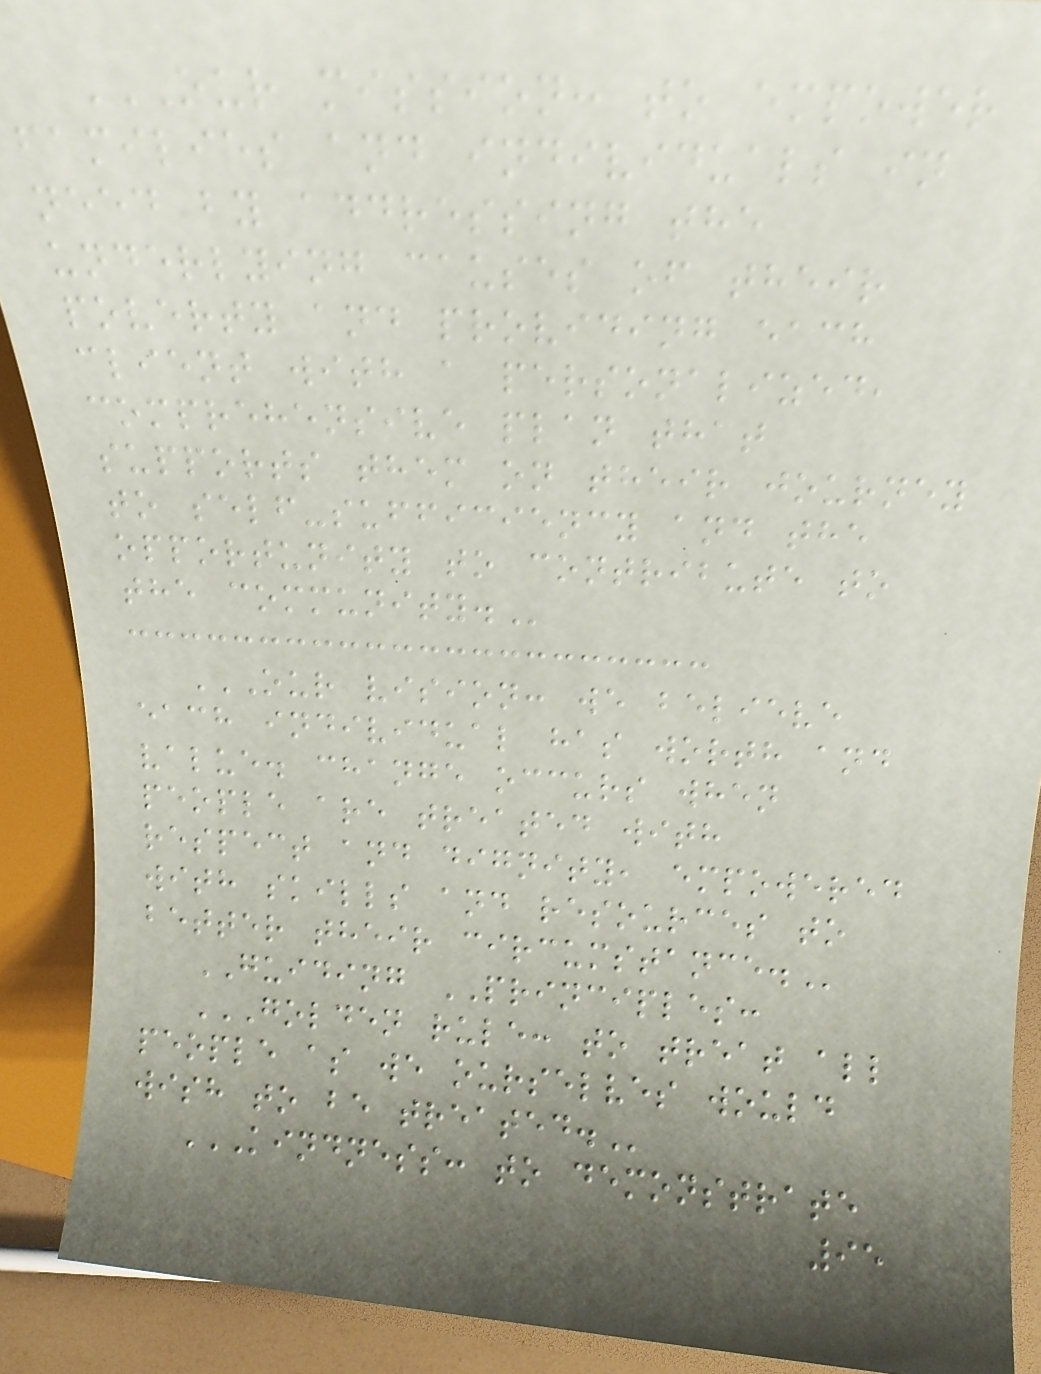OUR MISSION: TO EMPOWER
FAMILIES AND INDIVIDUALS IN
NEED BY ADDRESSING THE
UNDERLYING CAUSES OF THEIR
POVERTY AND PROVIDING EACH
CLIENT WITH A PERSONALIZED,
COMPREHENSIVE PLAN THAT
SUPPORTS THEM ON THEIR JOURNEY
TO SELF-SUFFICIENCY AND THE
OPPORTUNITY TO CONTRIBUTE TO
THE COMMUNITY.
OUR VISION: WE BELIEVE
EACH INDIVIDUAL HAS WORTH AND
VALUE. CHANGE OCCURS WHEN
PEOPLE ARE TREATED WITH
RESPECT AND DIGNITY, EMPOWERED
WITH SKILLS AND RESOURCES TO
BETTER THEIR CIRCUMSTANCE.
GUIDING PRINCIPLES:
GOLDEN RULE: TO TREAT ALL
PEOPLE AS WE OURSELVES WOULD
WISH TO BE TREATED.
KINDNESS: TO DEMONSTRATE
95
